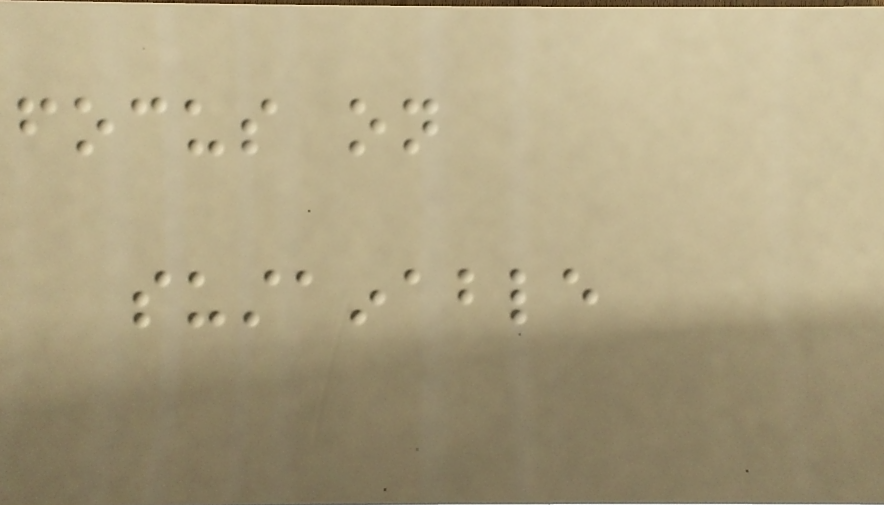focus on
sustainable
